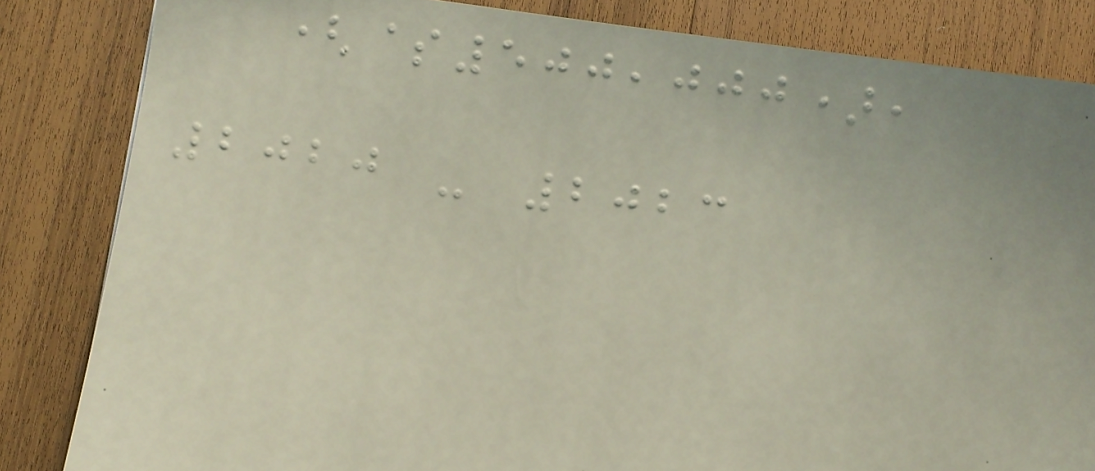($500,000),
2020 - 2023
